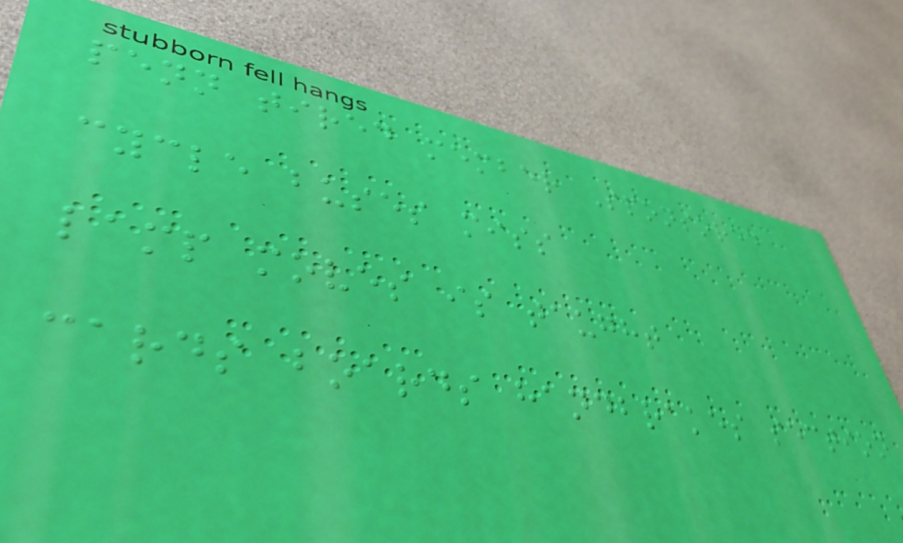penn tired member Sponsored
cycle buses miss
lamp moves is taught
cards boards handbrakes section
